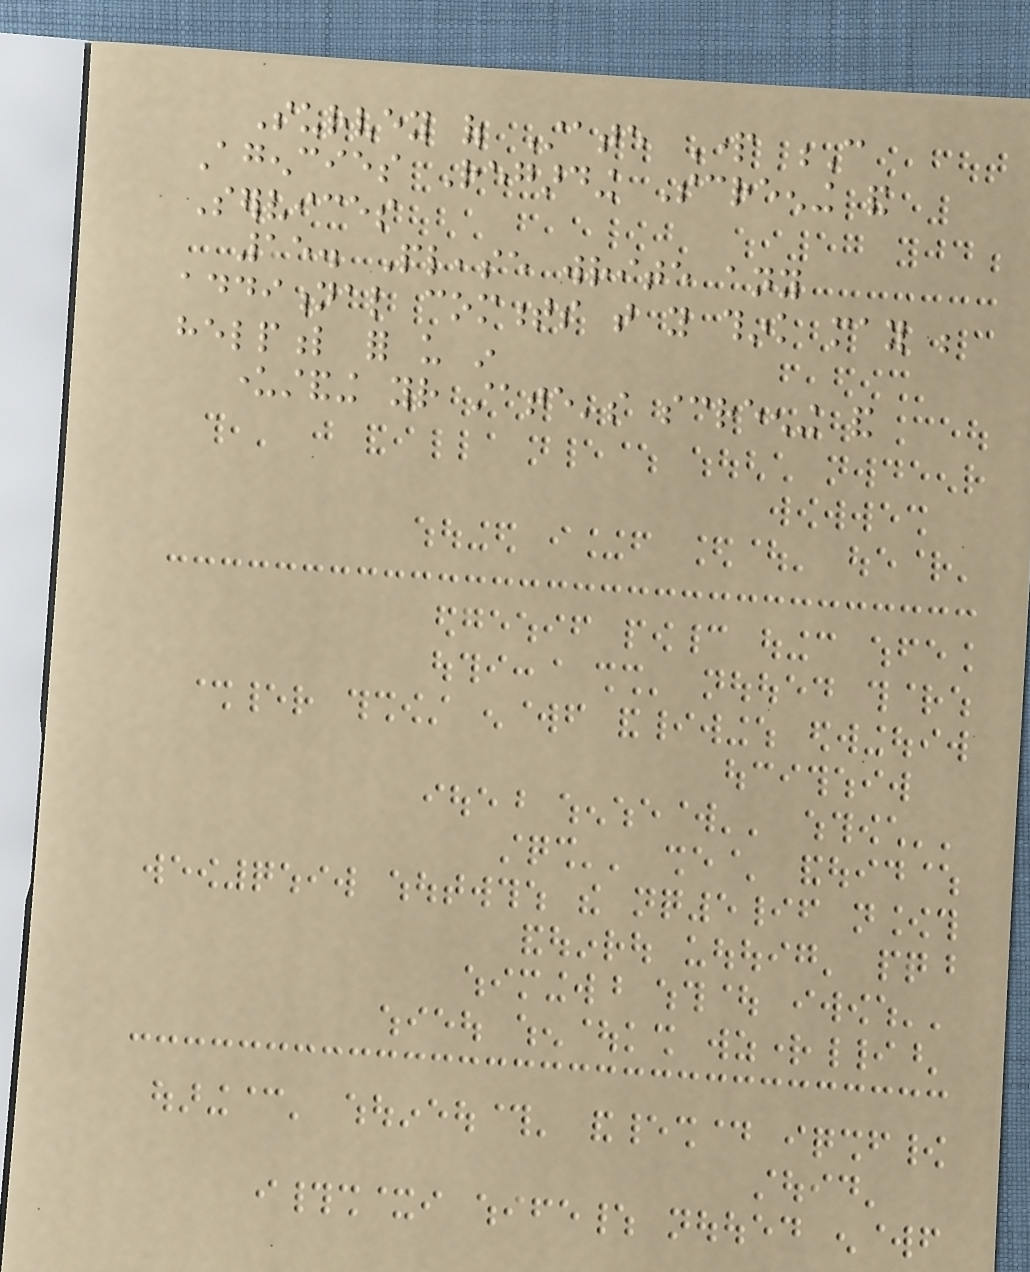Survey of State Part C
Agencies Regarding Screening and
Services
15. Please write any
additional comments that you think may be
helpful for us in
understanding your state's screening and
